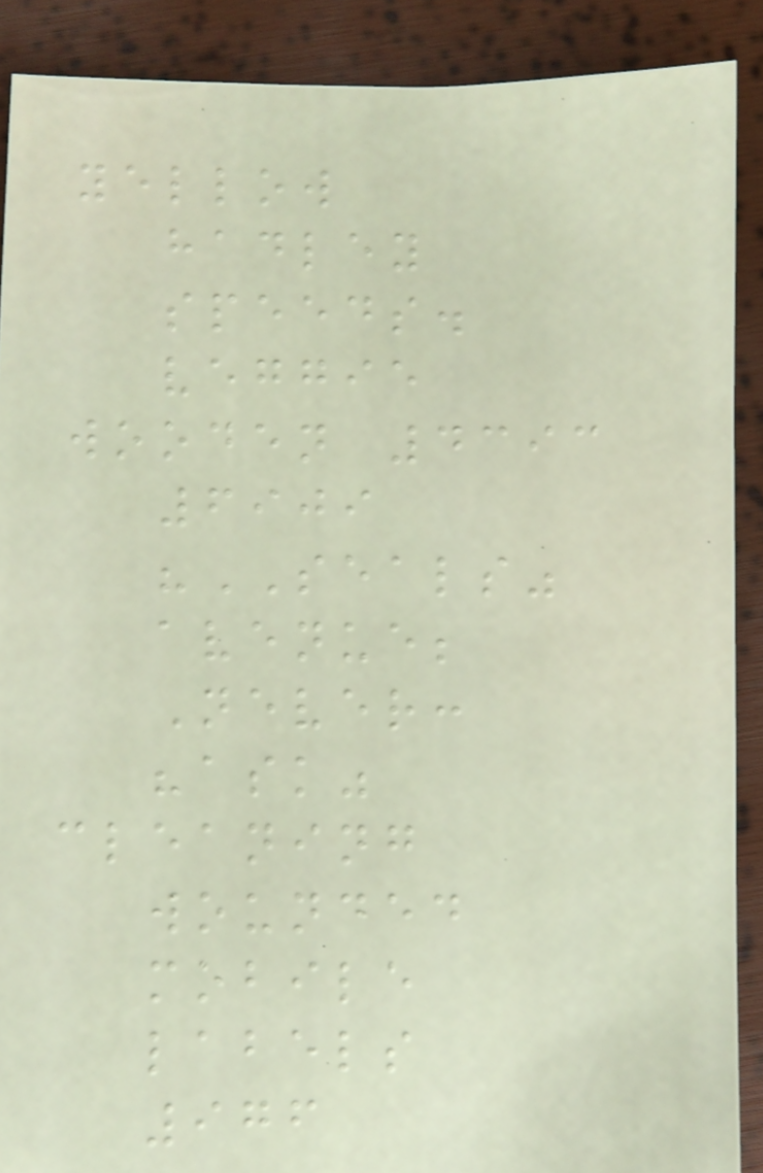yellow
hadley
speeds.
veggie
wooden 4393
6909
"SEALS"
avenue;
Never:
"ask"
cleaning
wounded
mobile
labels
976
